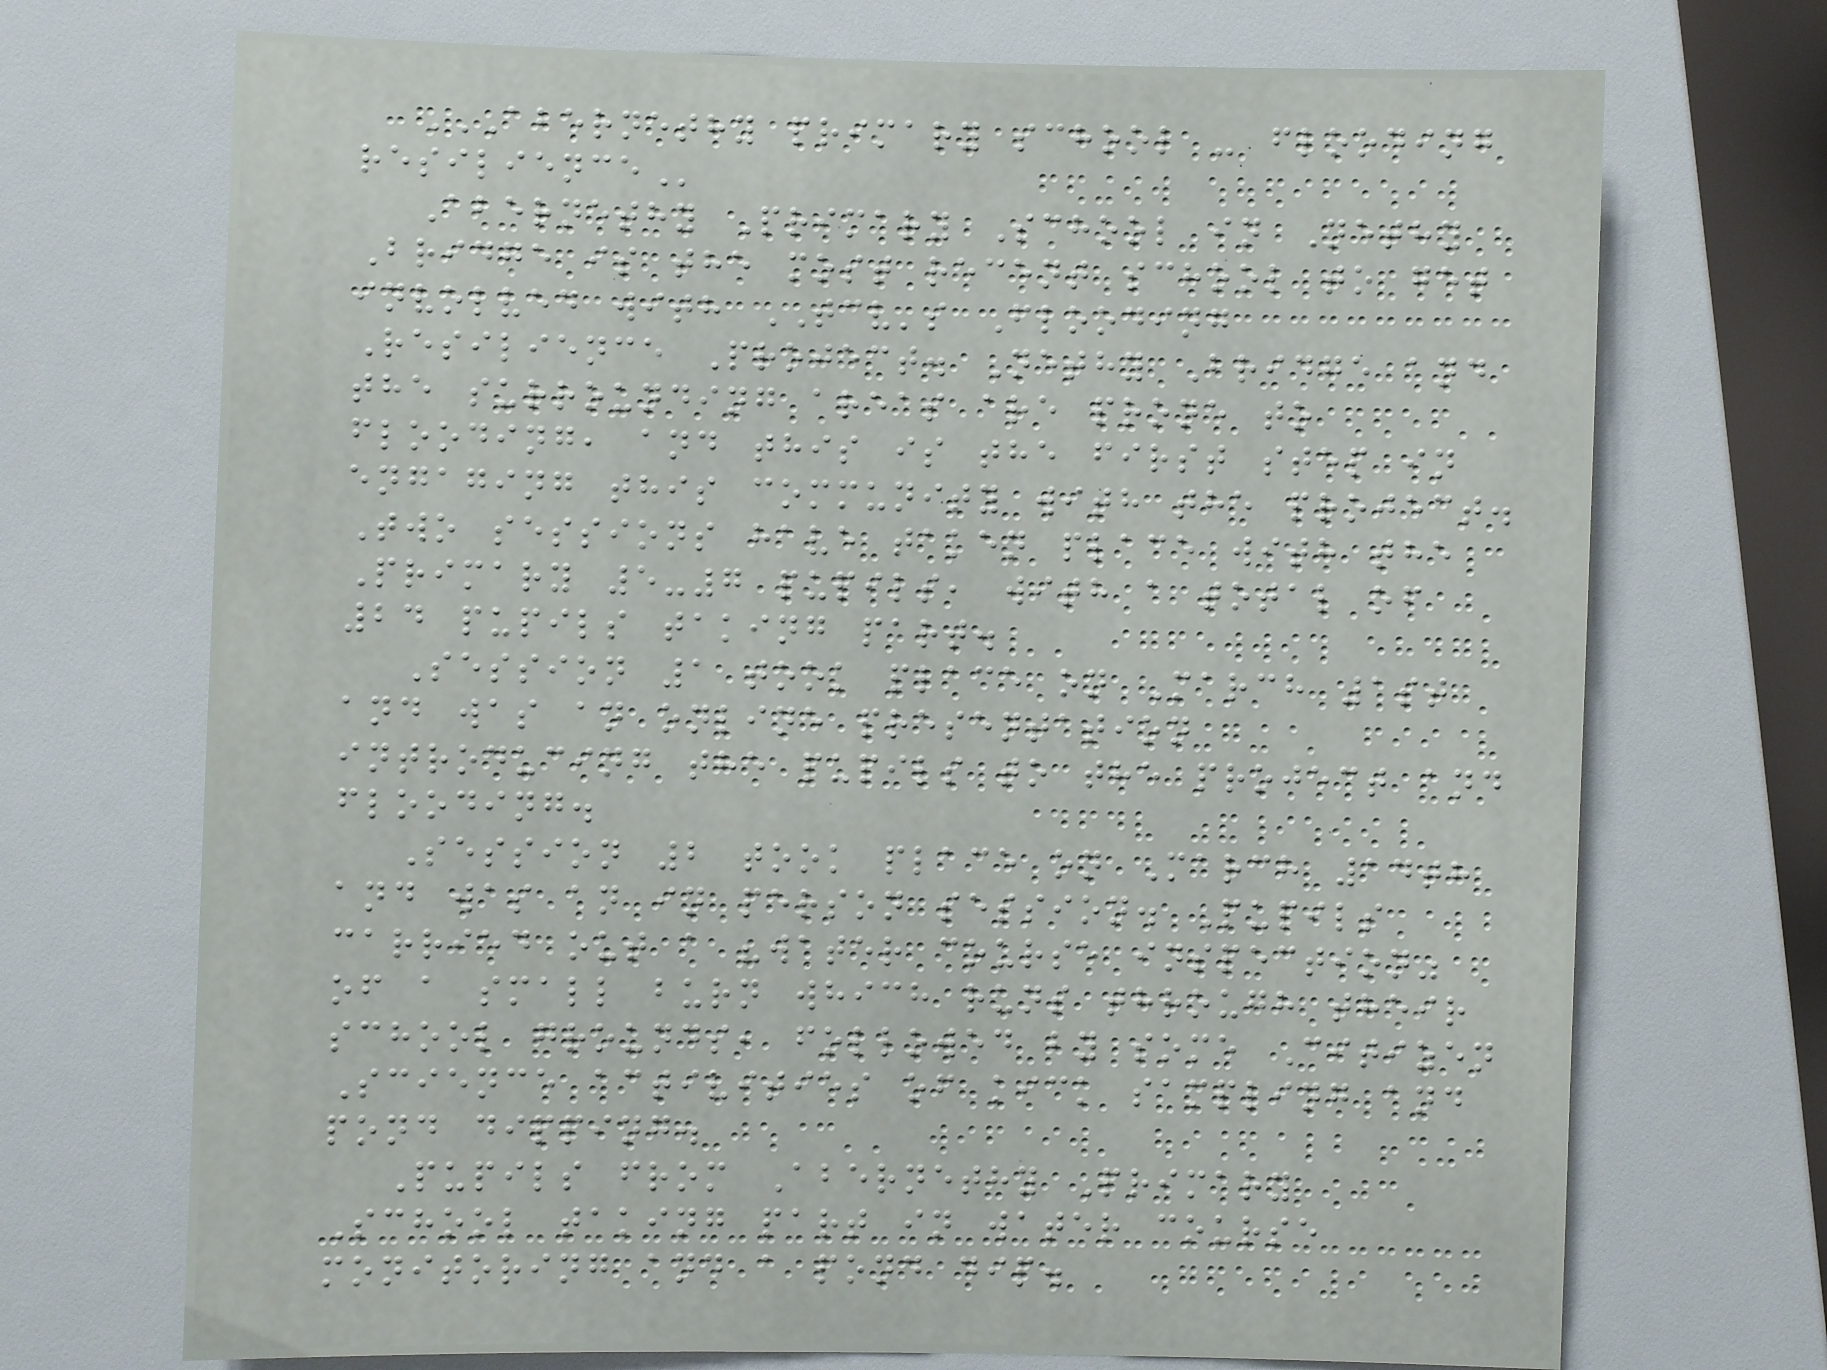ABERNETHY PRIMARY SCHOOL - FLOODING
RESILIENCE
Abernethy Primary School in Nethy
Bridge is the most recent school to get
involved with TCV's Flooding
Resilience Project. Nethy Bridge and
the surrounding areas are prone to
flooding, and this is the first step in
engaging this community with the project.
Two sessions have taken place with the
Primary 5-7 pupils, with a total of
24 pupils taking part.
Session 1 took place on March 1st
and was an online presentation
introducing the pupils to the project and
flooding.
Session 2 took place on March 14th
and was an in person session. Pupils
carried out a "water course inspection"
of a small burn which runs through their
school grounds, followed by some Citizen
Science activities of kick sampling and
pond dipping.
Pupils from Abernethy Primary
School taking part in water course
monitoring and a pond dip.
